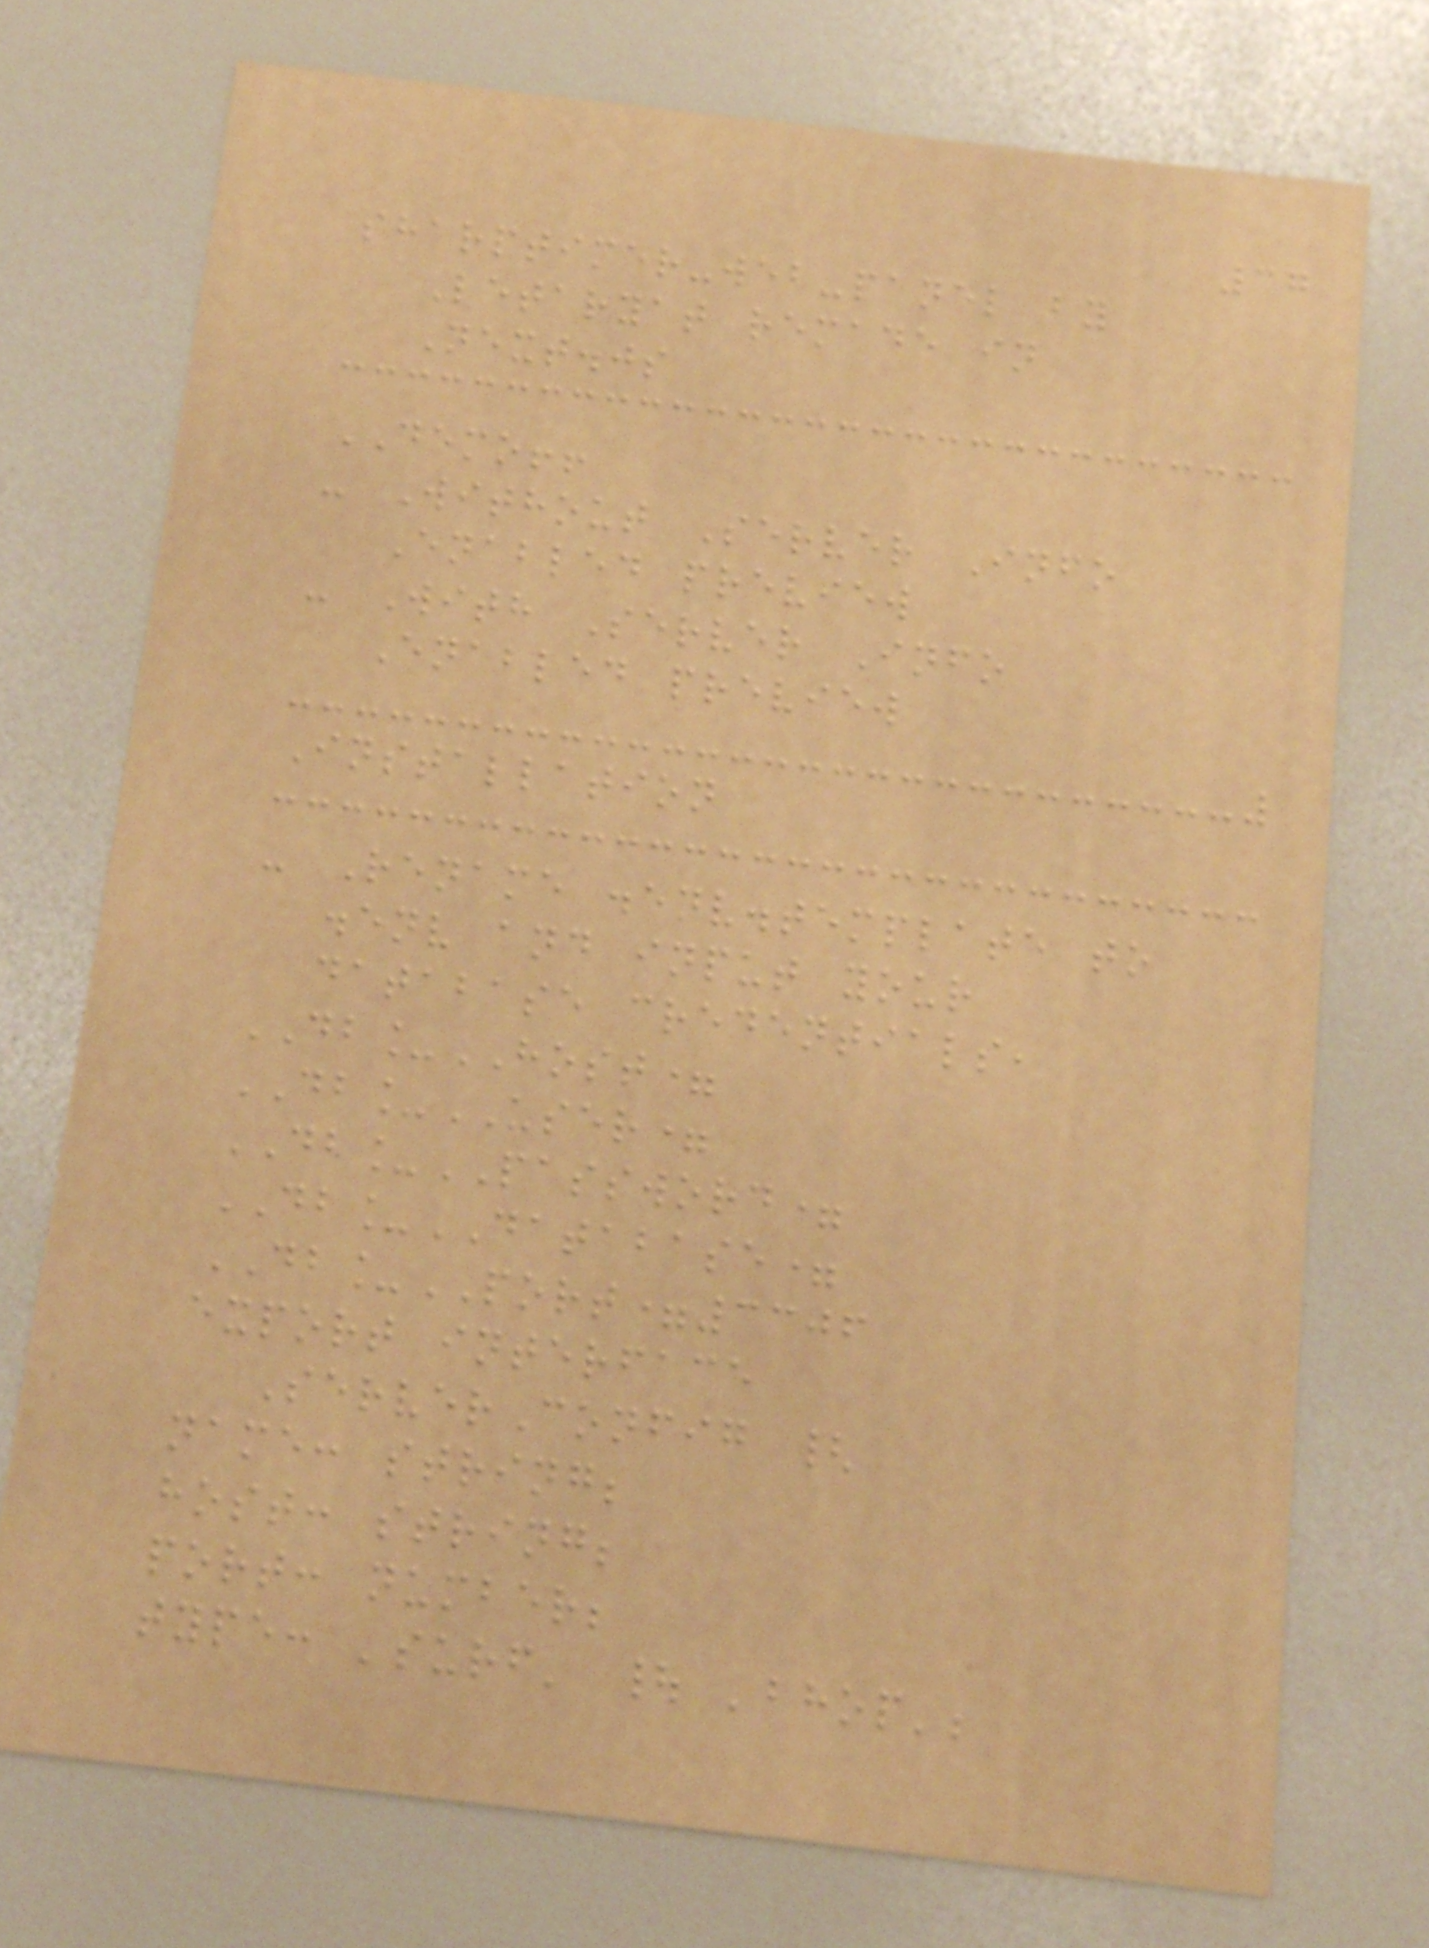37
sharptimer-web-panel by
Letaryat remade in
Next.js
DEMO!!
- Without Server Info
Enabled preview
- With Server Info
Enabled preview
Installation
- Rename .env.template to
.env and input your
database credentials,
DB_HOST=
DB_USER=
DB_PASSWORD=
DB_DATABASE=
DB_PORT=3306
export interface
ServerConfig {
name: string;
host: string;
port: number;
type: 'surf' | 'bhop';
